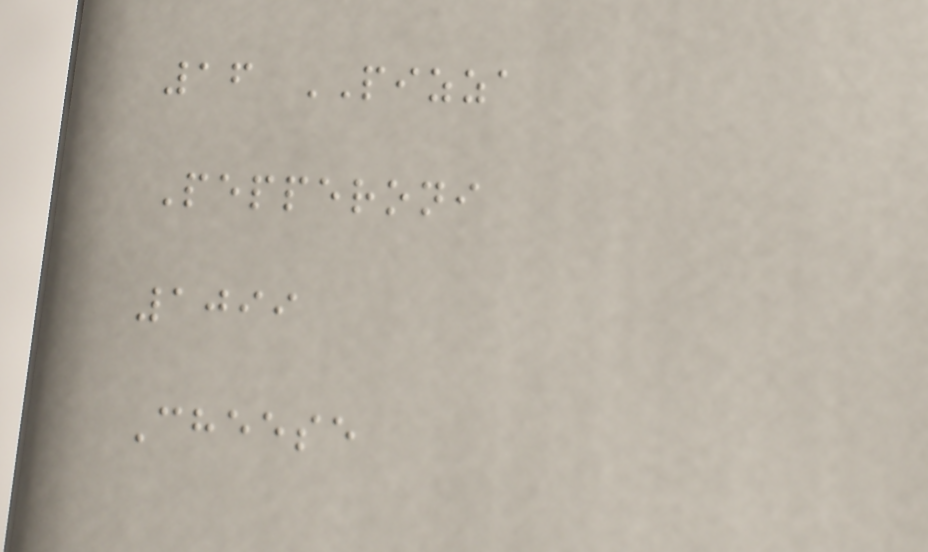16 PIZZA
Pepperoni
1099
Cheese
